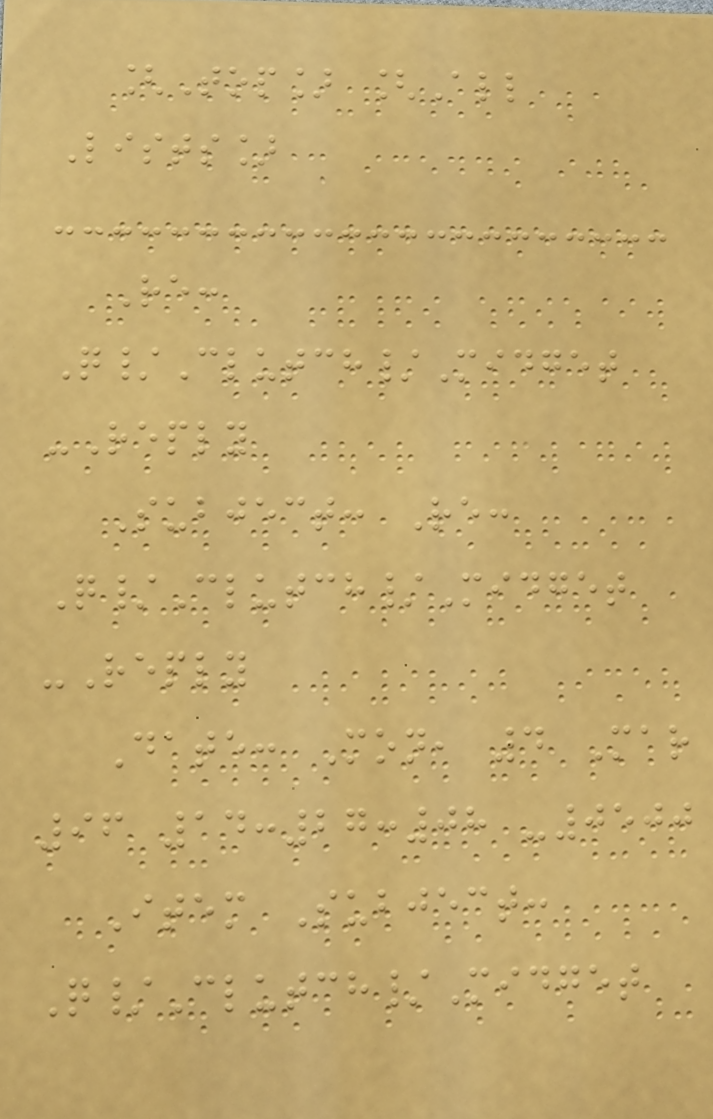[Top] [All
Lists]
Re:
Q/Clutch/Midget
-Reply
Subject: Re:
Q/Clutch/Midget
-Reply
Date: Mon, 4 Mar
96 14:27:08 -0500
Item Subject:
Q/Clutch/Midget
